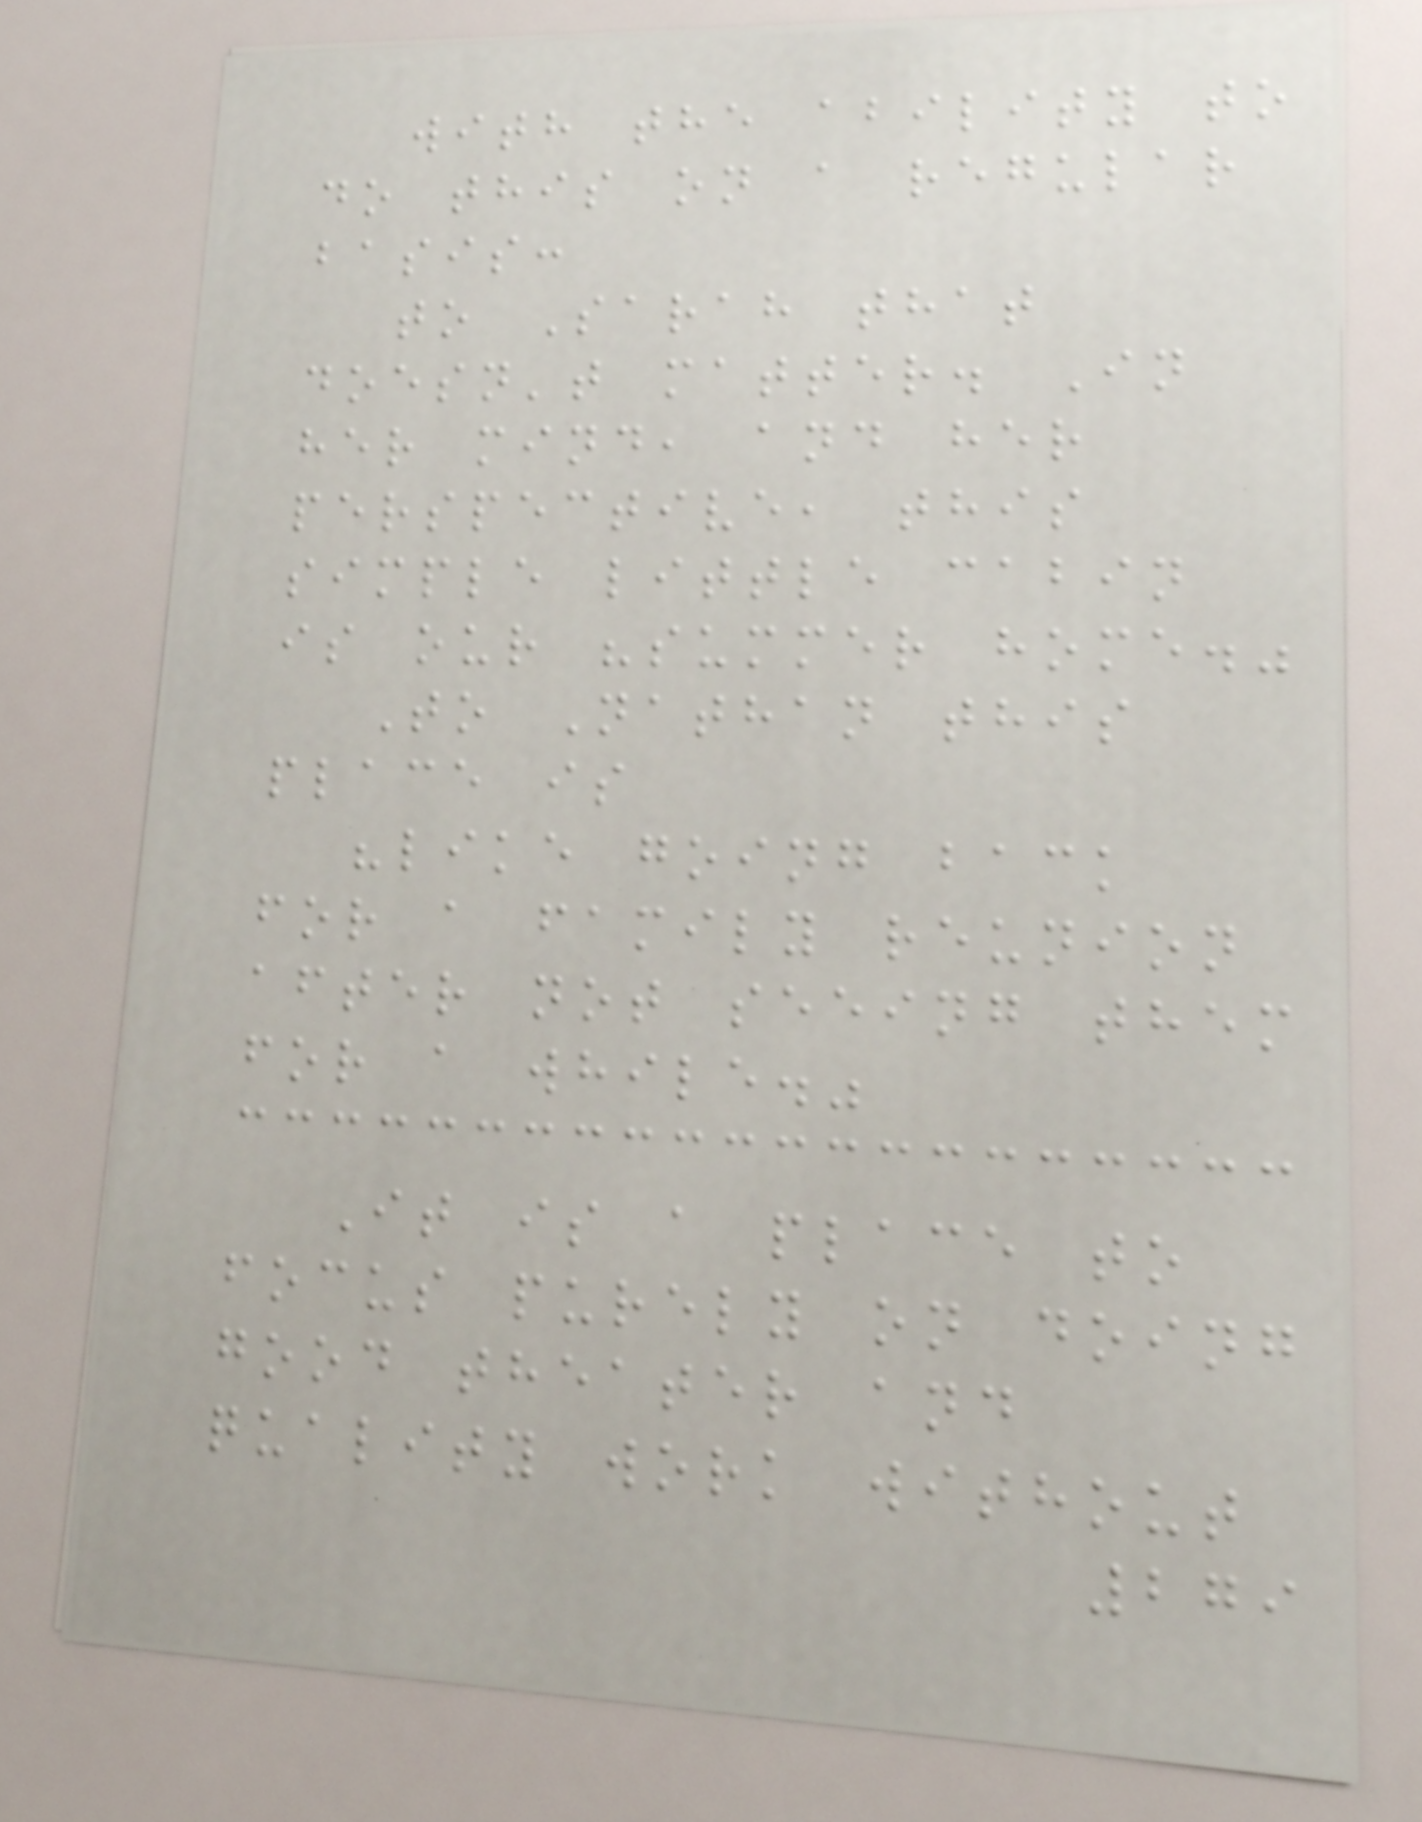with the ability to
do this on a regular
basis:
to Sarah that
doesn't matter. In
her mind, and her
perspective, this
simple little cabin
is our "summer home."
To Nathan this
place is
"like going back
for a family reunion
after not seeing them
for a while."
It is a place to
focus purely on doing
good theater and
quality work without
279
